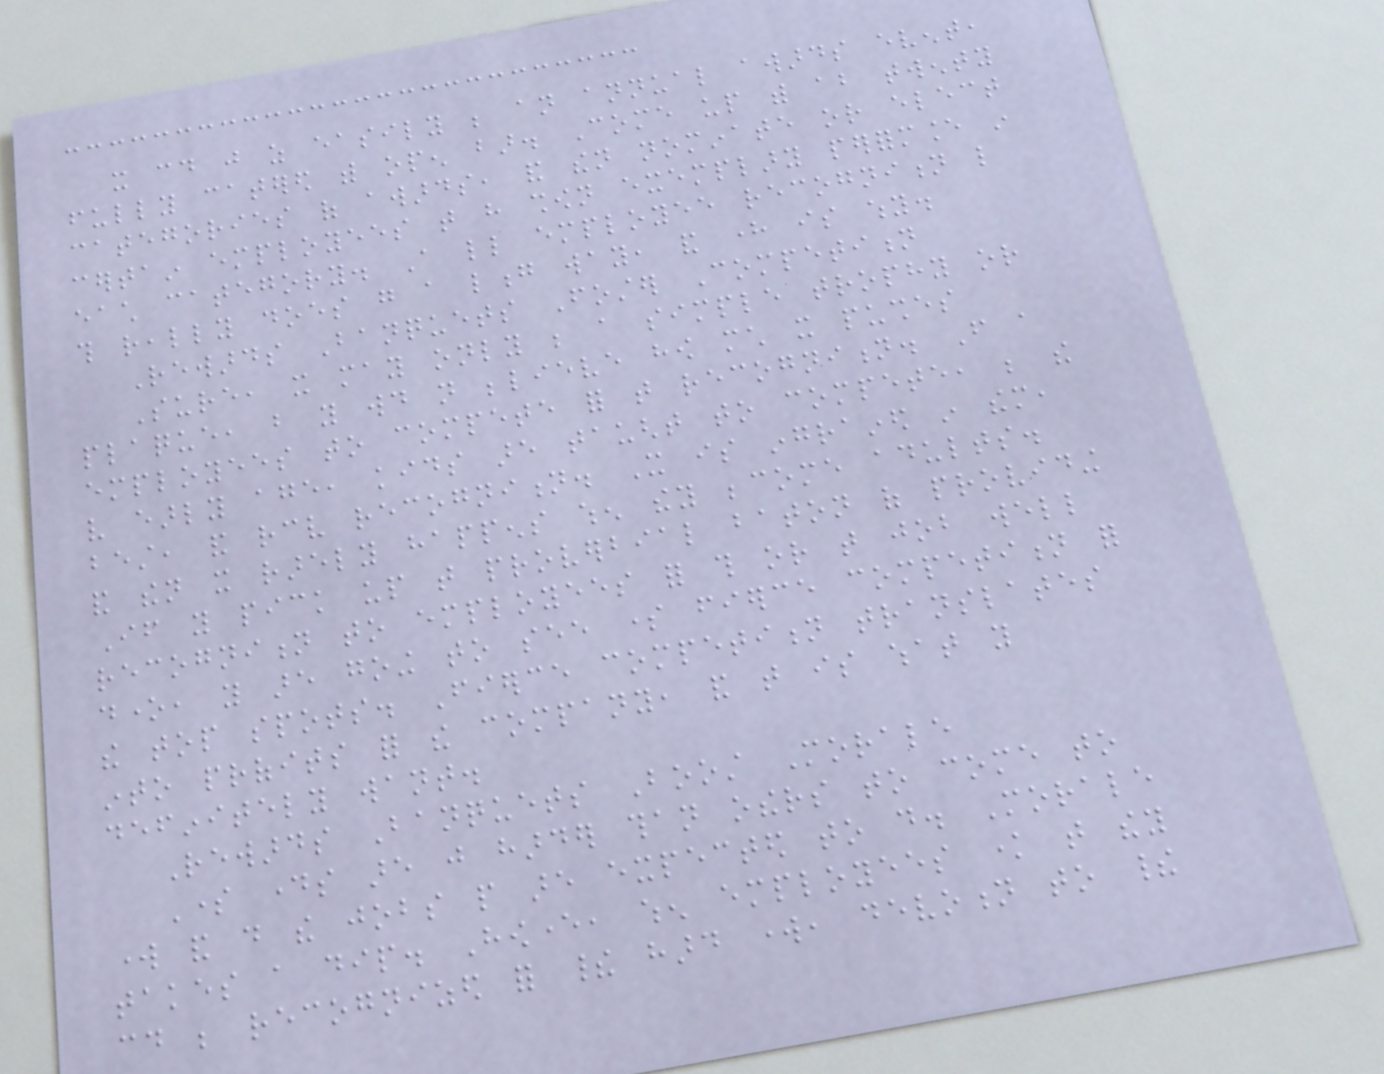it could just as easily be an annual awards event,
fully catered with open bar. Come up with about twenty
categories of awards, and then nominate or elect
certain employees that have shown exemplary performance in
each category. A little employee recognition like
this really does go a long way, and here is why.
Rewards Banquets Foster Competition
Sure, it may only be a simple trophy or
plaque, but you would not believe how much it pushes
employees to compete for that recognition. From a
very early age, kids are taught to compete, be the
best, and receive recognition. It is ingrained in them,
and then it rarely happens when they become adults.
If you pick up that proverbial baton of providing
recognition to employees for this or that job well
done, you are going to see some fierce competition for
the top spots. Fierce competition translates
into profits for the company, and that is what you
definitely want.
Rewards Banquets Boost Morale
Some days are just harder than others to come to
work and do the jobs people are expected to do. Morale
takes a dip. However, when employees know that they
could be recognized for their hard work, devotion to their
